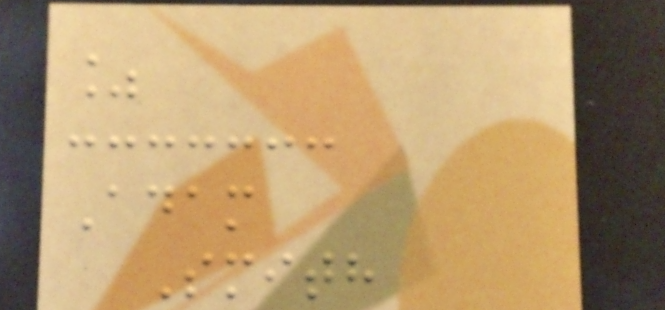%
Adam
Smith
